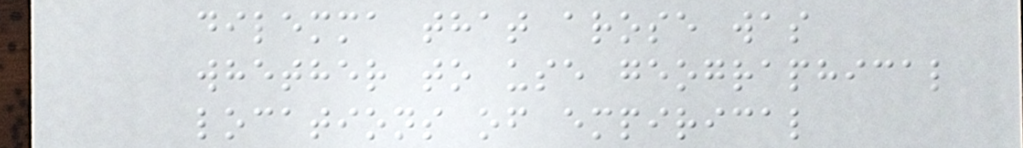dilemma that arose was
whether to use geographical
locations of empirical
